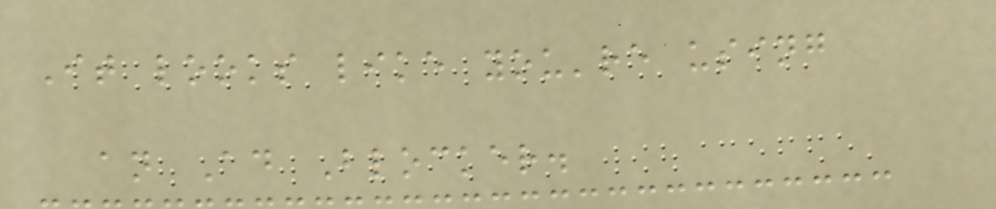It looks like you're using
an Ad Blocker.
